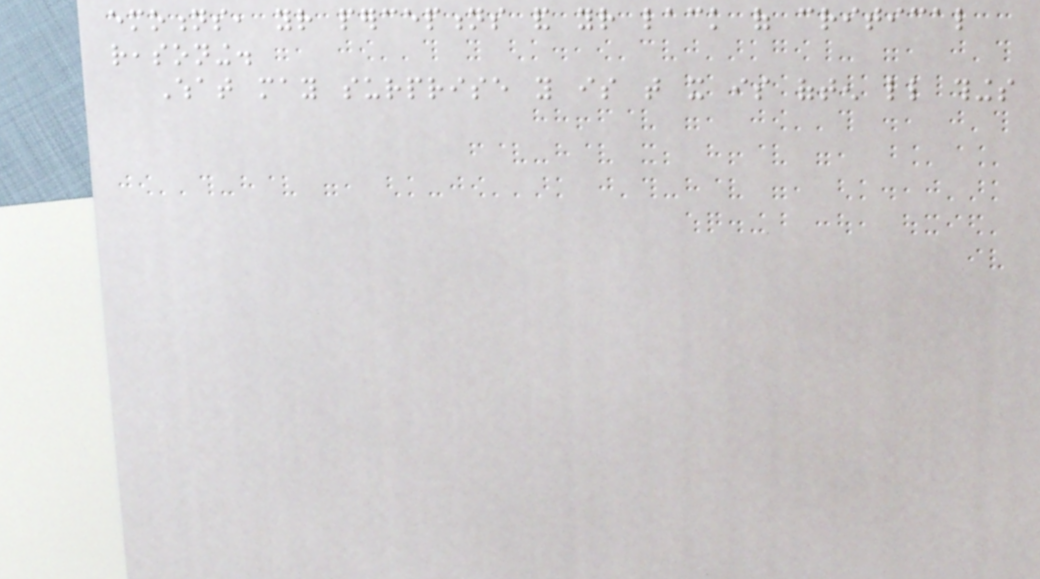emotions, your perceptions and your lack of critical
reasoning.
What may surprise you is that it is often little things
